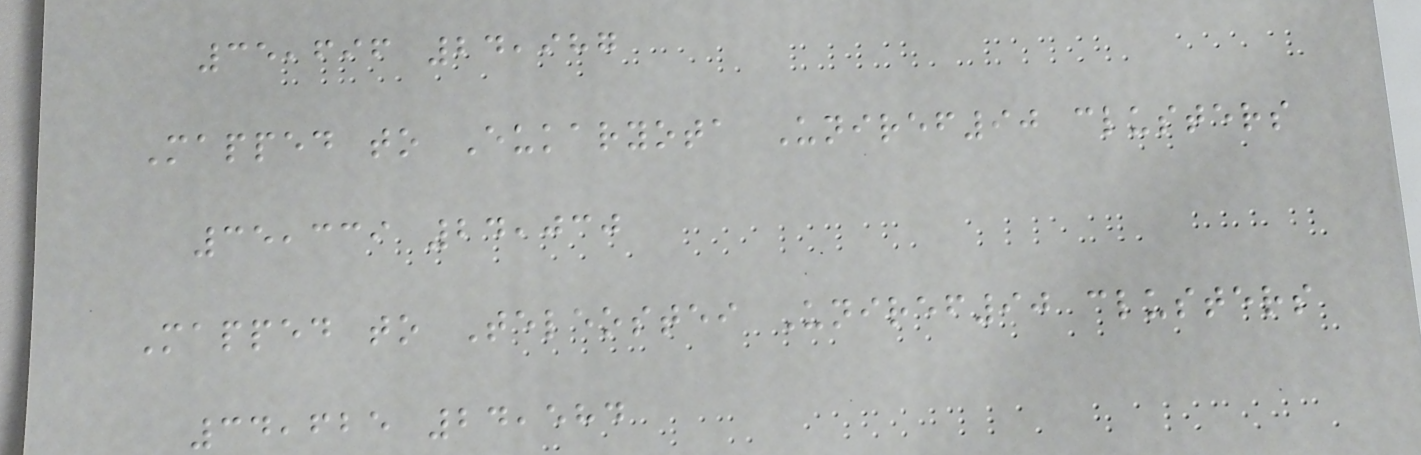35,696 24,987
Mapped to Eukaryota Uniref90 clusters
35,339 24,030
Mapped to Teleostei Uniref90 clusters
34,625 24,584
